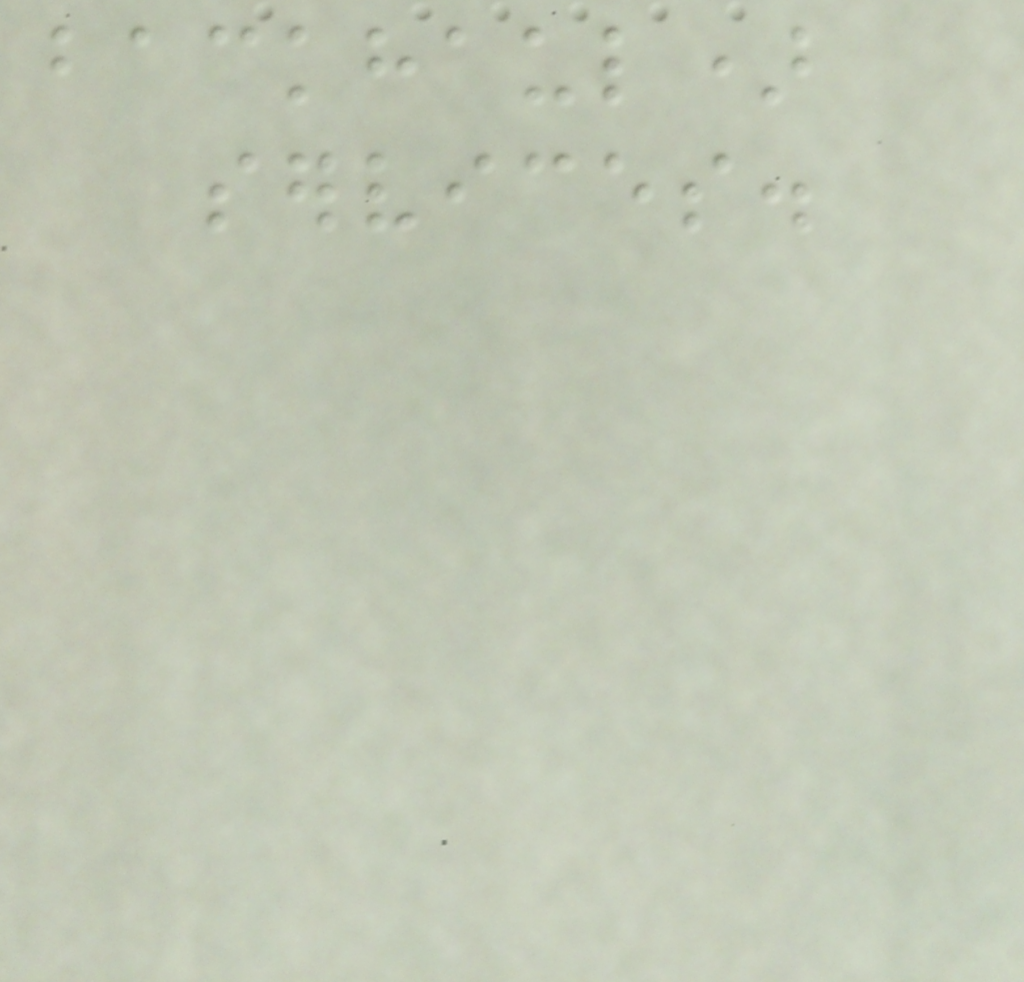backhaul)
services.
